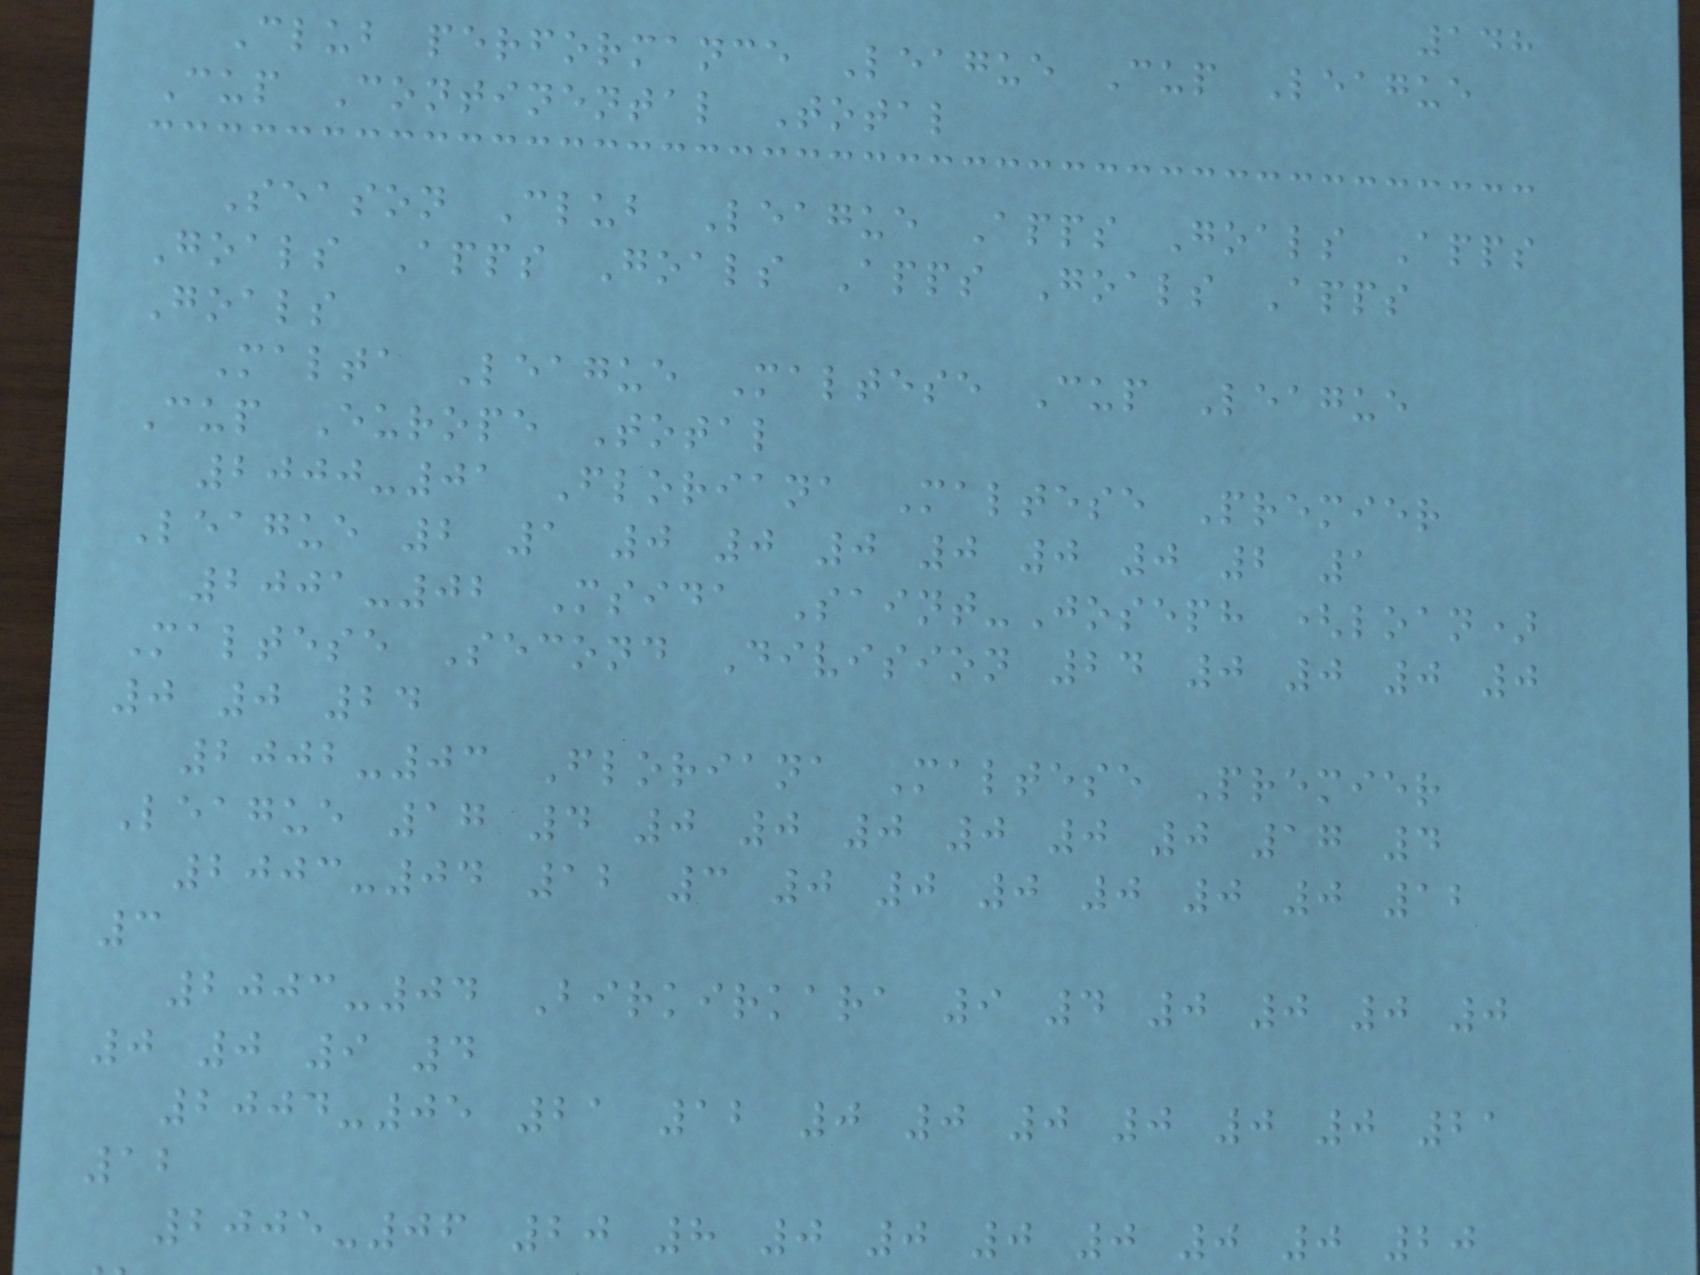148
Club performance League Cup League
Cup Continental Total
Season Club League Apps Goals Apps
Goals Apps Goals Apps Goals Apps
Goals
Malta League Maltese Cup League
Cup Europe Total
2000-01 Floriana Maltese Premier
League 2 1 0 0 0 0 0 0 2 1
2001-02 Msida Saint-Joseph (loan)
Maltese Second Division 24 0 0 0 0
0 0 24
2002-03 Floriana Maltese Premier
League 17 4 0 0 0 0 0 0 17 4
2003-04 12 3 0 0 0 0 0 0 12
3
2003-04 Birkirkara 9 4 0 0 0 0
0 0 9 4
2004-05 21 12 0 0 0 0 0 0 21
12
2005-06 20 8 0 0 0 0 0 0 20
